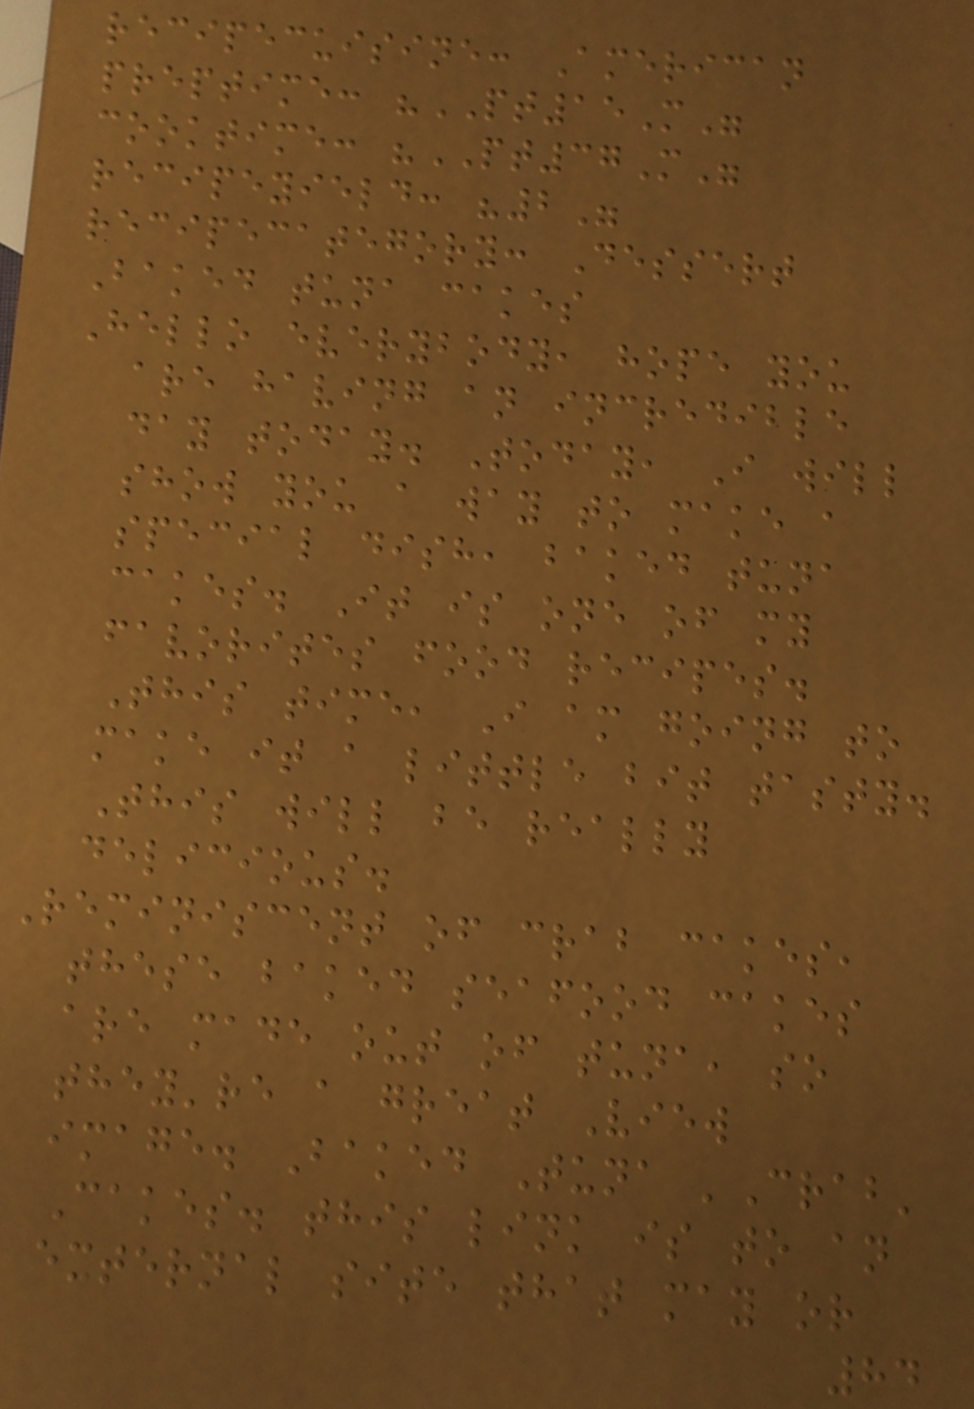recipecuisine: American
preptime: "PT15M"
cooktime: "PT37M"
recipeyield: "2"
recipecategory: Dessert
Baked tuna cakes
Hello everybody, hope you
are having an incredible
day today. Today, I will
show you a way to make a
special dish, baked tuna
cakes. It is one of my
favorites food recipes.
This time, I am going to
make it a little bit tasty.
This will be really
delicious.
Reminiscent of crab cakes,
these baked seafood cakes
are made out of tuna, so
they're a great View
image. Baked Tuna 'Crab'
Cakes. this link is to an
external site that may or
84
